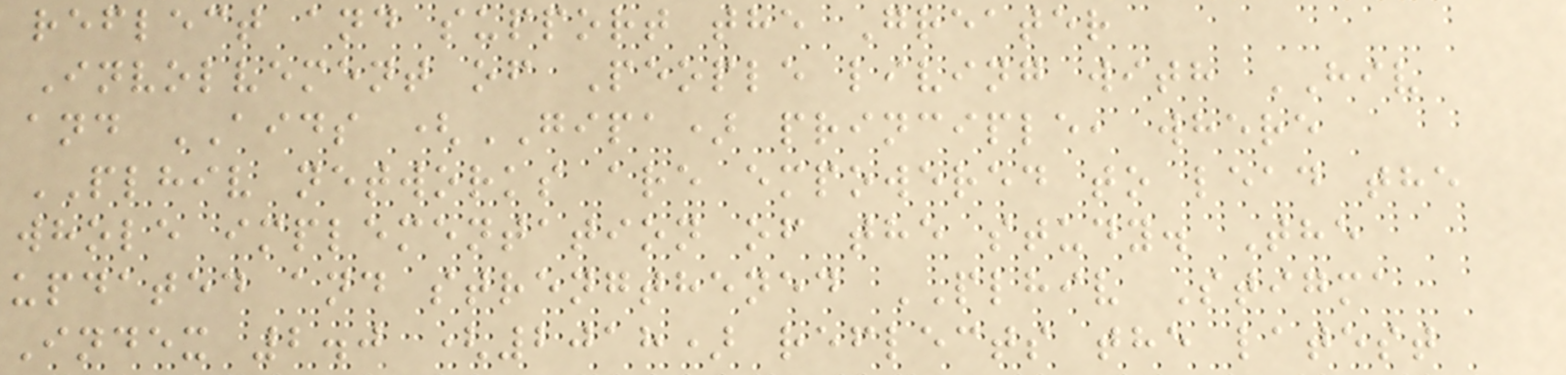reflect and support the Greater
Involvement of People living with HIV
and AIDS (GIPA) principle, where
PLHIV networks are empowered to lead the
whole implementation of the study. The
updated and strengthened PLHIV Stigma
Index 2.0 (2018) reflects the latest
